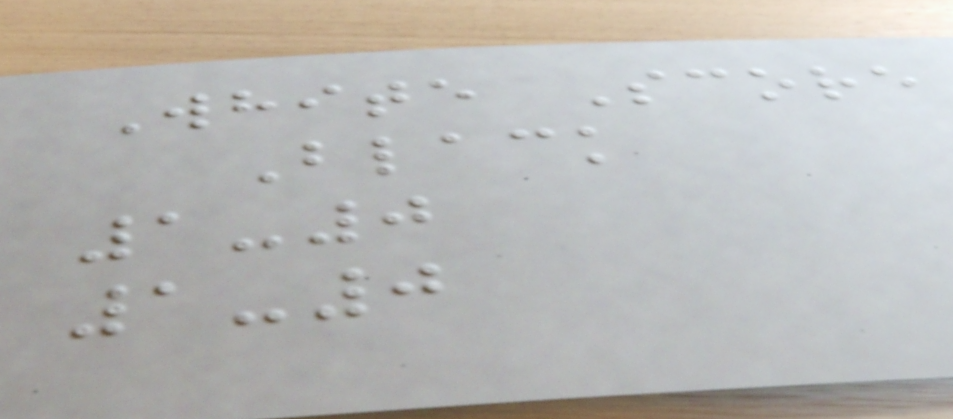White Score
Black
1-0
1-0
